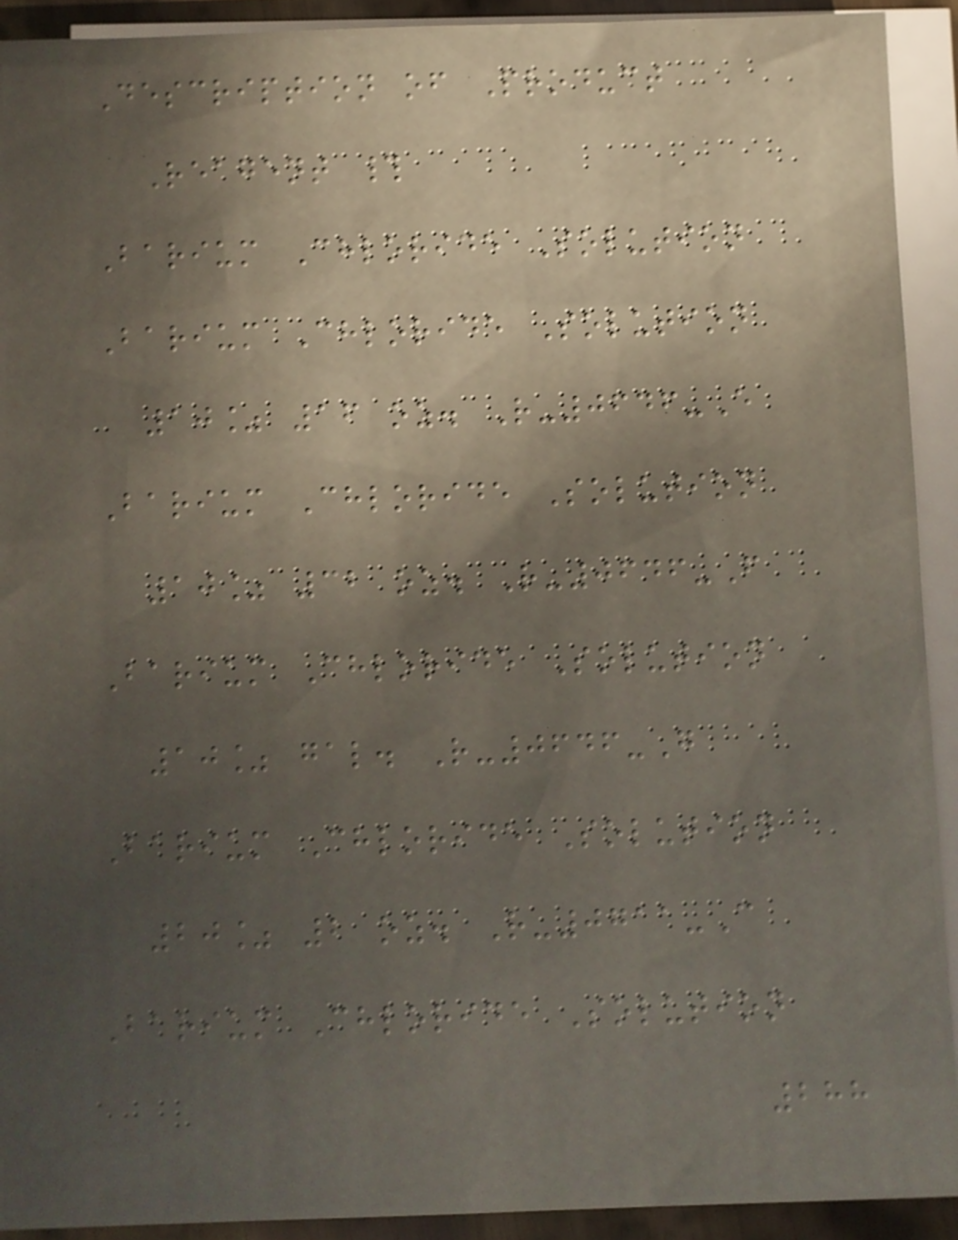Description of Product
Reagent #
Barium Chloride Solution
Barium Chloride Solution
10% 16 oz. R-0646-E
Barium Chloride Solution
10% 32 oz. R-0646-F
Barium Chloride Solution
10% gal. R-0646-G
Barium Chloride Solution
20% 2 oz. R-0711-C
Barium Chloride Solution
288
